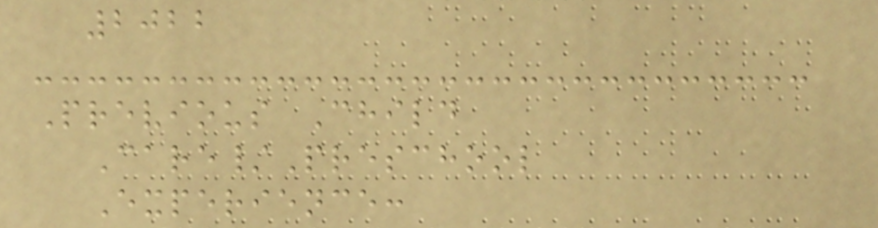2022
Previous Child
Care/Preschool
Experience:
